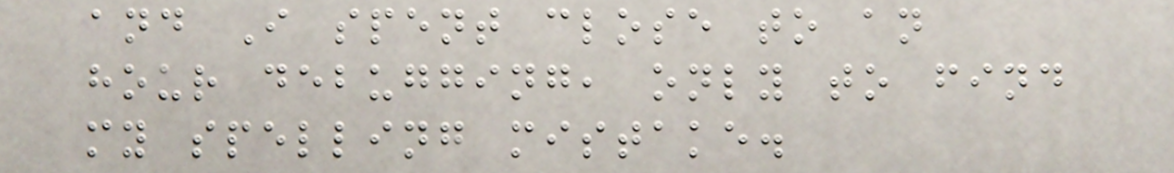and I spent close to an
hour debugging, only to find
my spelling mistake.
